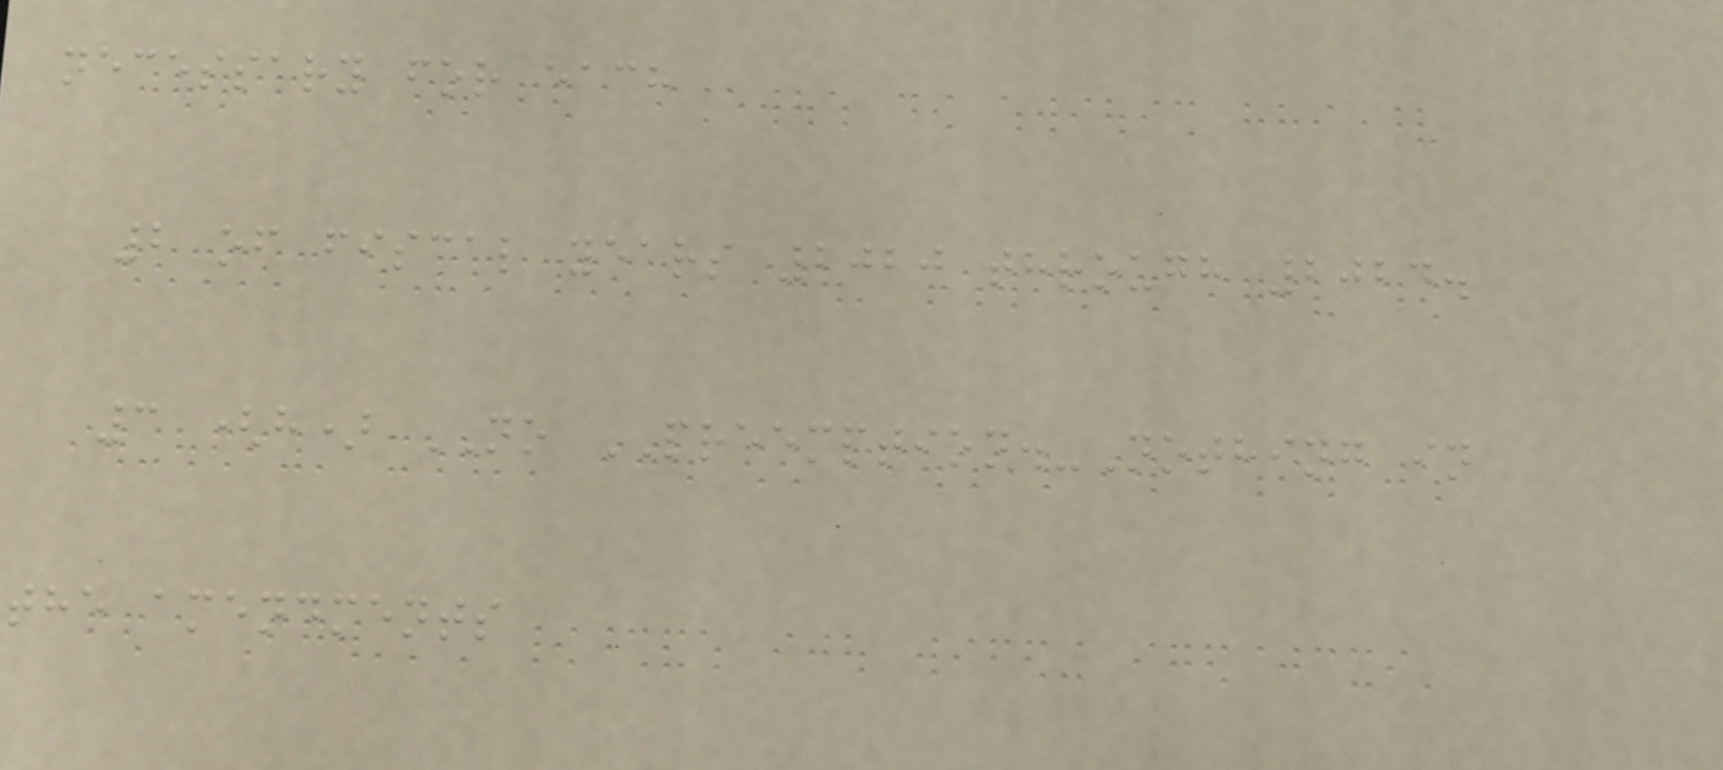necessary for each
2 of fiscal years 2020 through 2024.
3 (h) NO PREEMPTION.-Nothing in
the amendments
